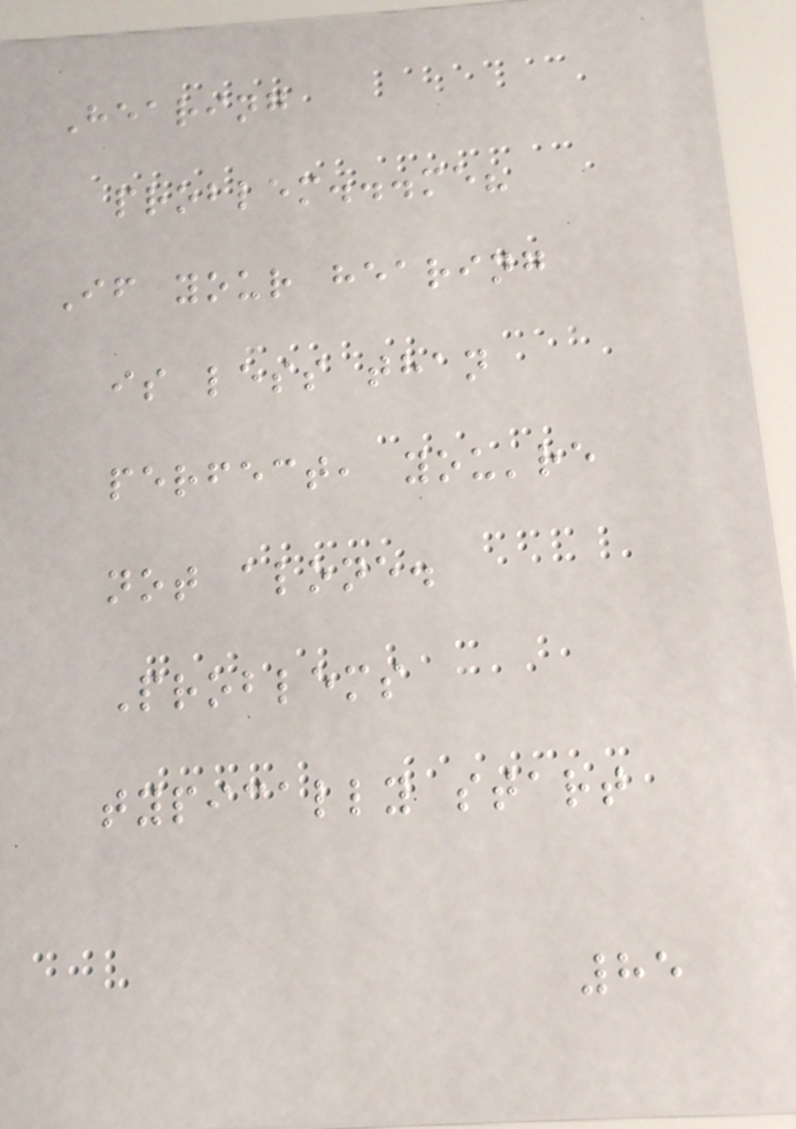Hearing
problem...me?
If your hearing
is less than
perfect, you're
not alone.
Problems
typically start
85
